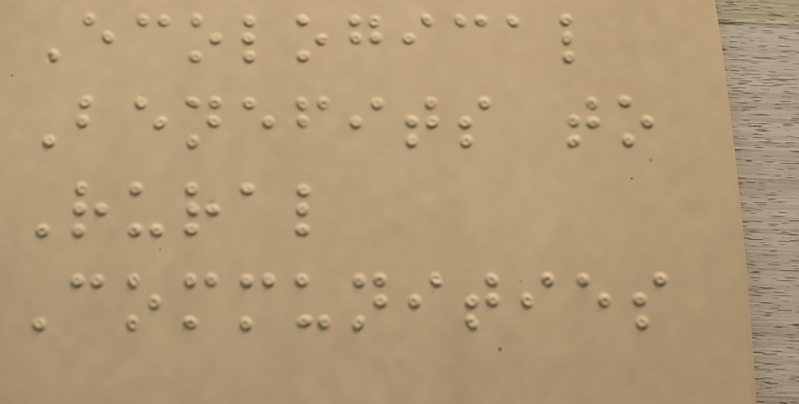Ecological
Benefits to
Rural
Communities
